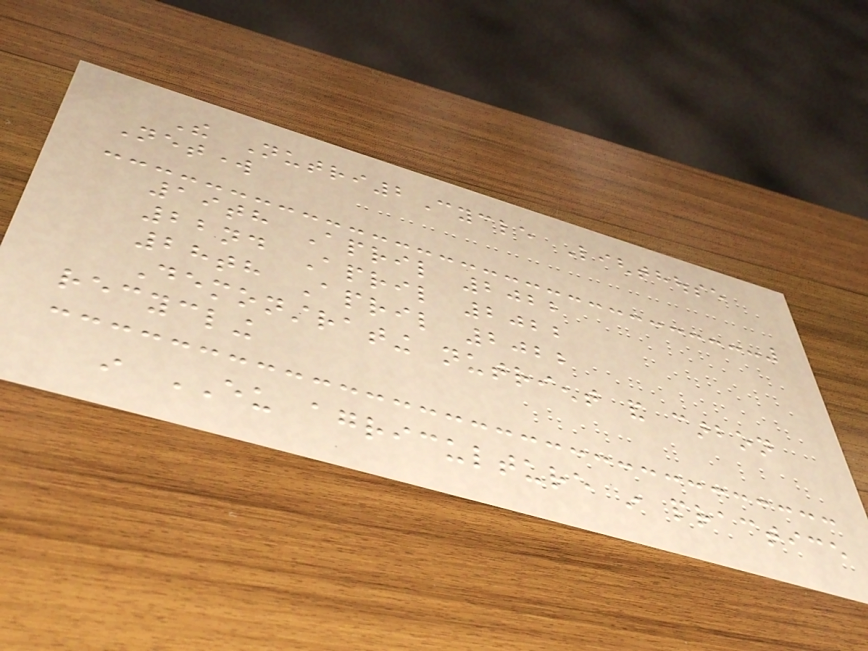The Nutri2Cycle Lighthouse
Network
19th April 2022
22nd April 2022
28th April 2022
Demonstrating nutrient and carbon
recycling
in EU agriculture in practice
